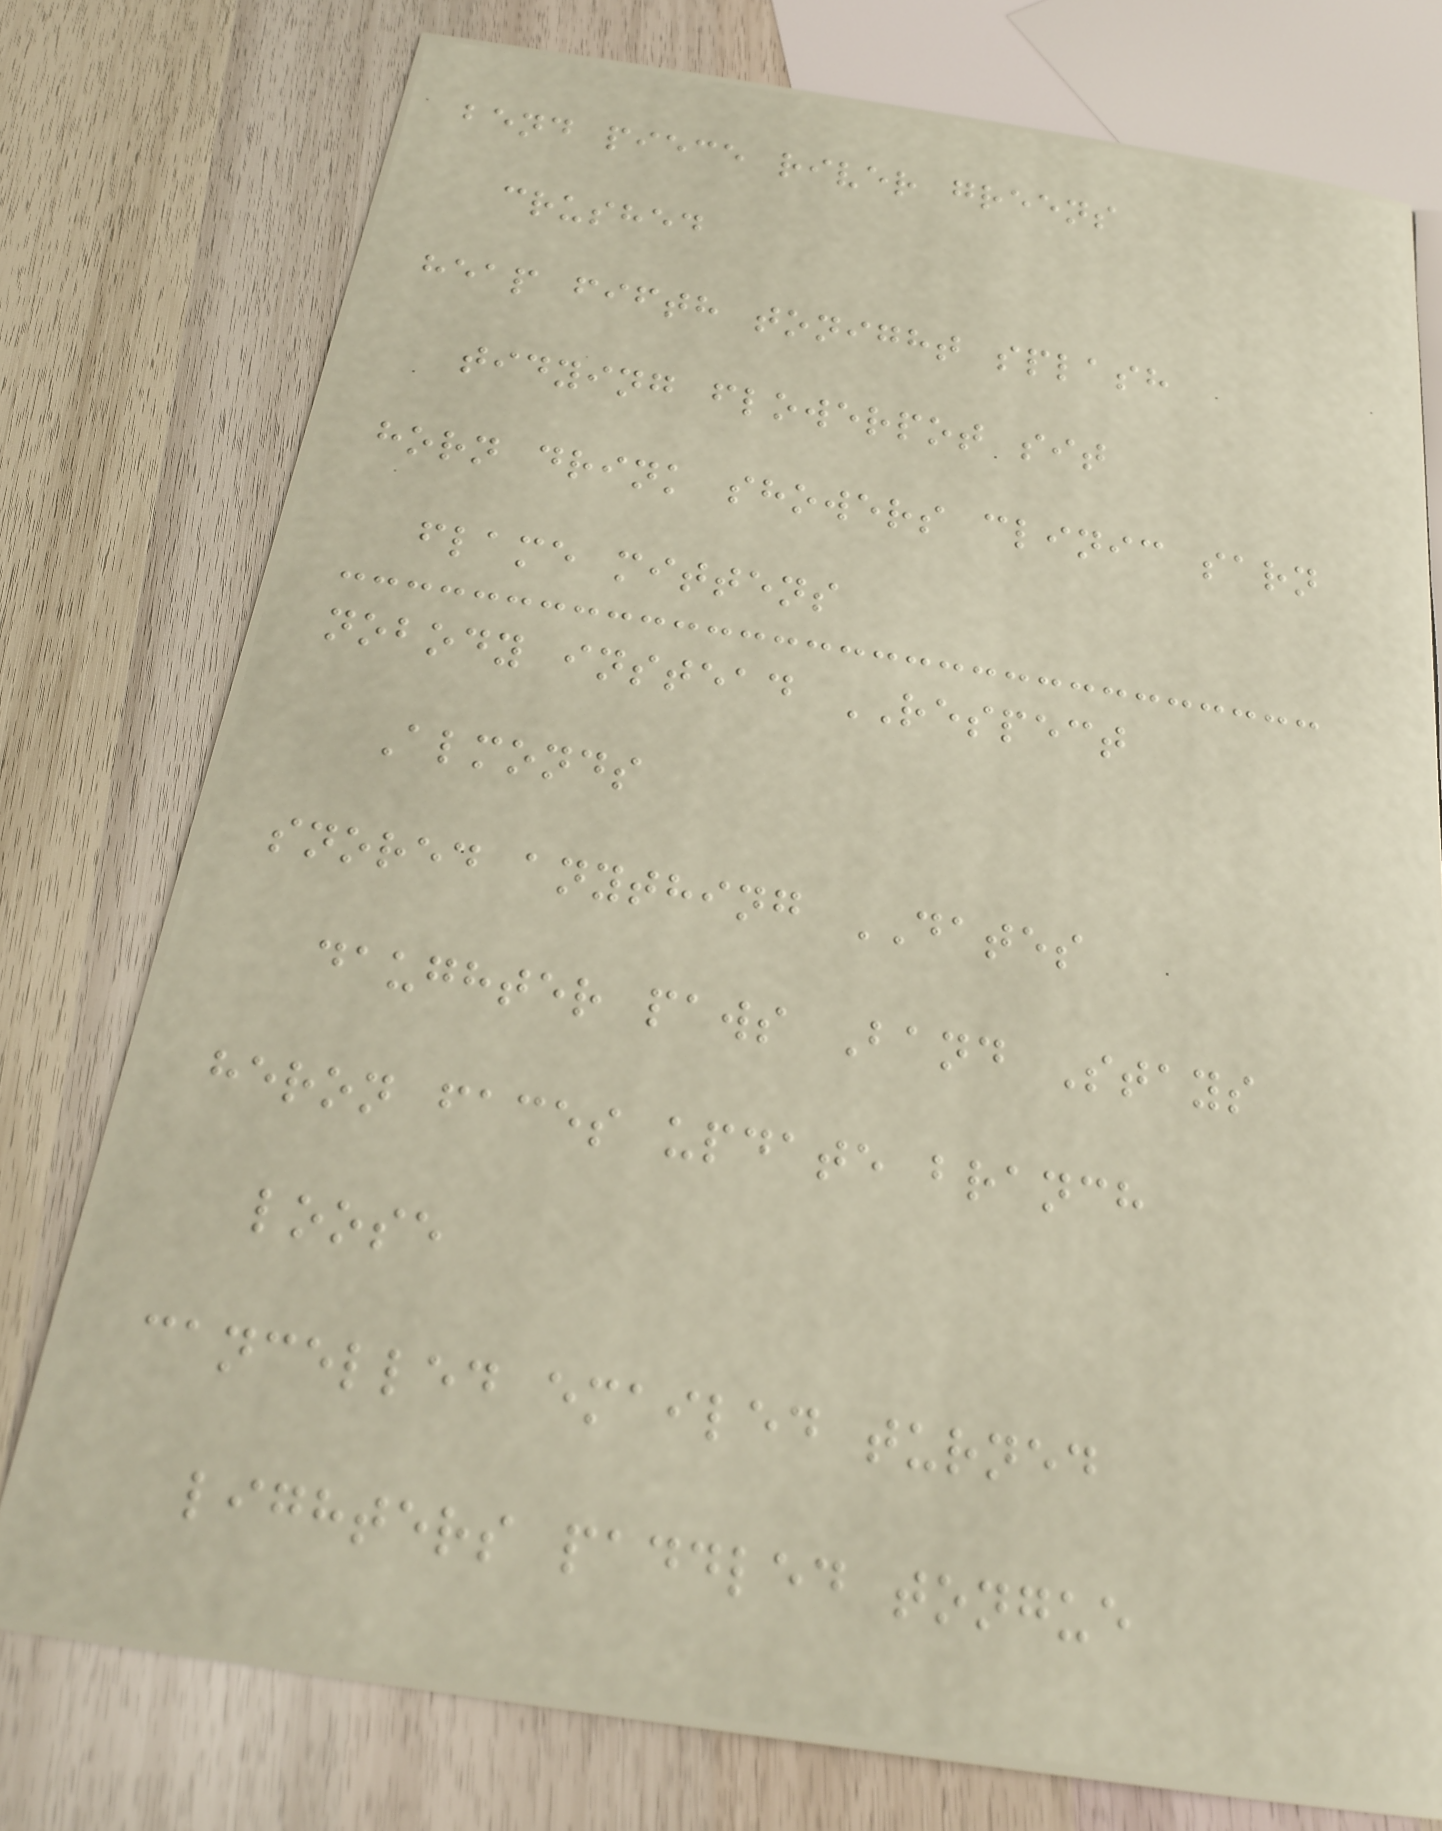bend piece river greens
crushed
heap fifth tonight splash
tidying flowerpot sit
horn drink showers clinic sarn
flame mittens
nobody instead RESPECT
Almonds
snored anything DATES
daughter paws Band Stays
heron faces update branch
loose
cancelled emailed turned
lighters paddled tongue
